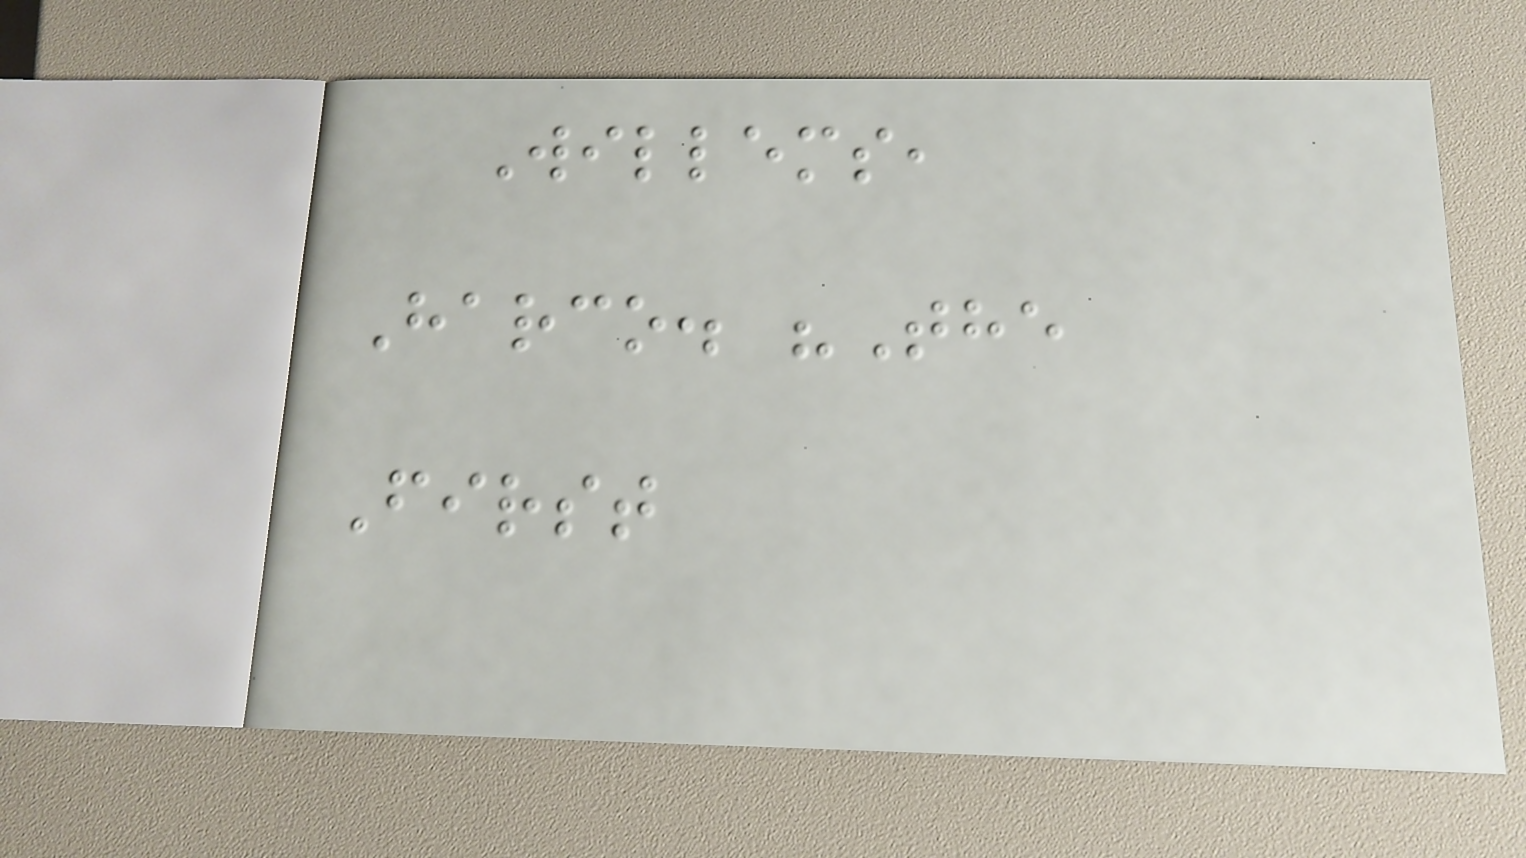Willems,
Harco. "The
First
